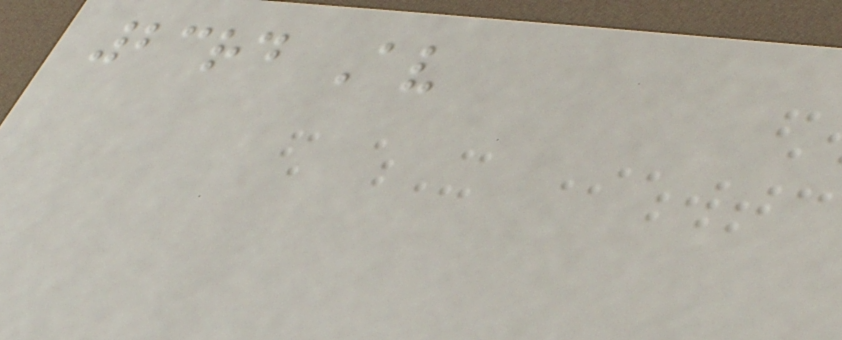23rd Av
